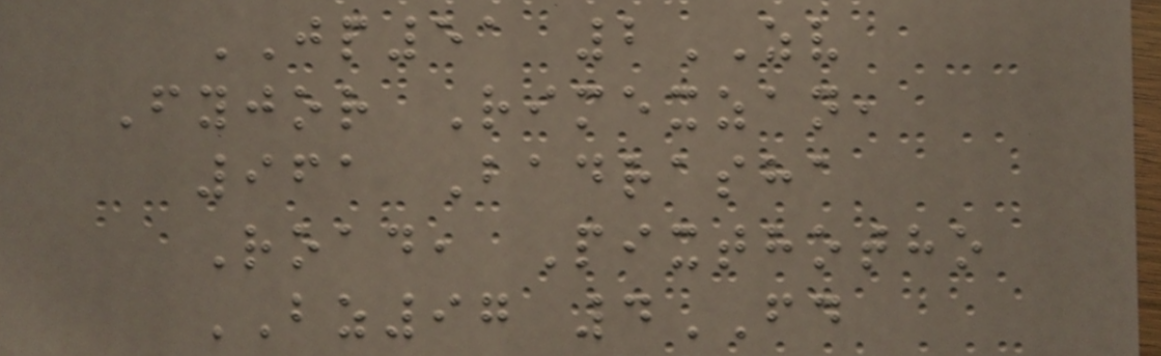JP51 2ZV
Fyjor Rimexzan,
961 Badrasha
Road, Pixthotho
BZ97 4FD
